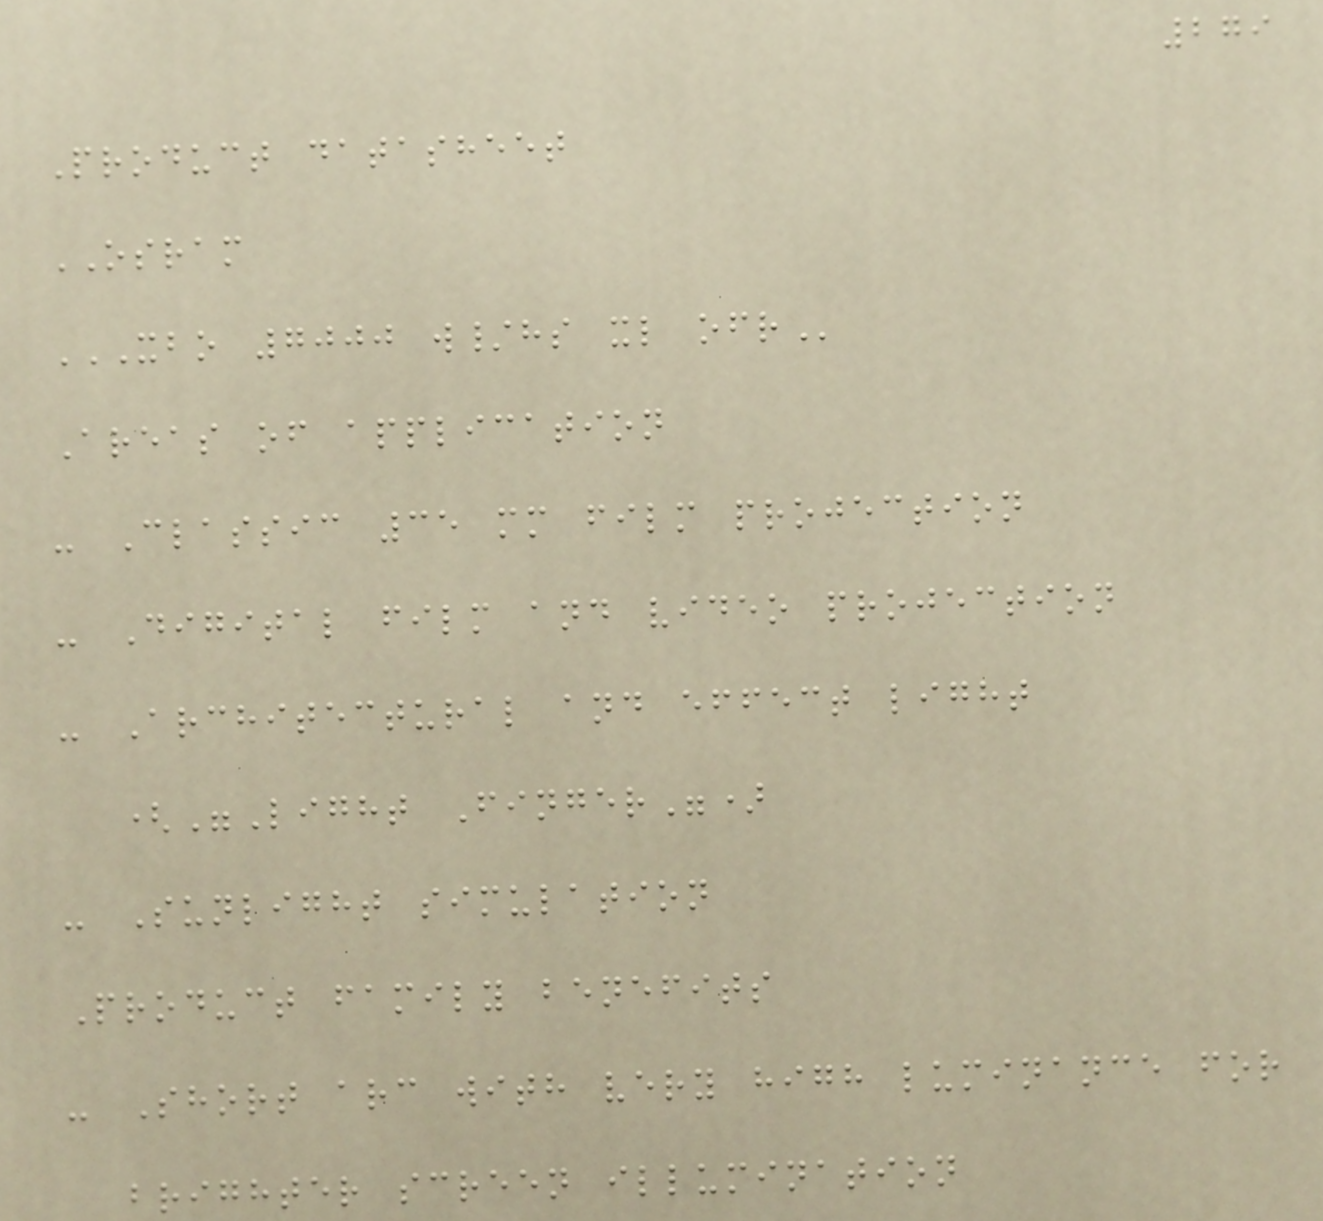279
Product datasheet
OSRAM
XBO 7000 W/HS XL OFR
Areas of application
- Classic 35 mm film projection
- Digital film and video projection
- Architectural and effect light
("Light Finger")
- Sunlight simulation
Product family benefits
- Short arc with very high luminance for
brighter screen illumination
